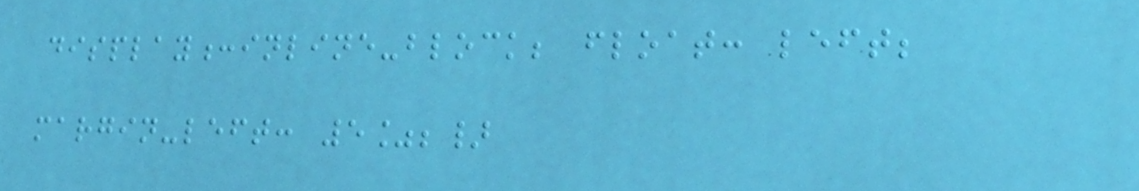display:inline-block; float: left;
margin-left: 5%;}
